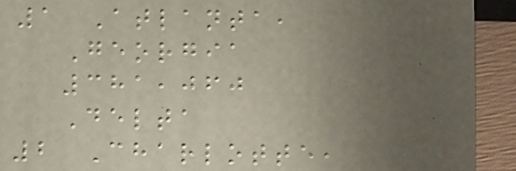1 Atlanta,
Georgia
381,060
Delta
2 Charlotte,
